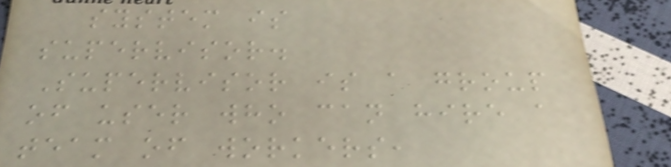system is
supervisor.
Supervisor is a group
of user who can hire a
team of workers,
